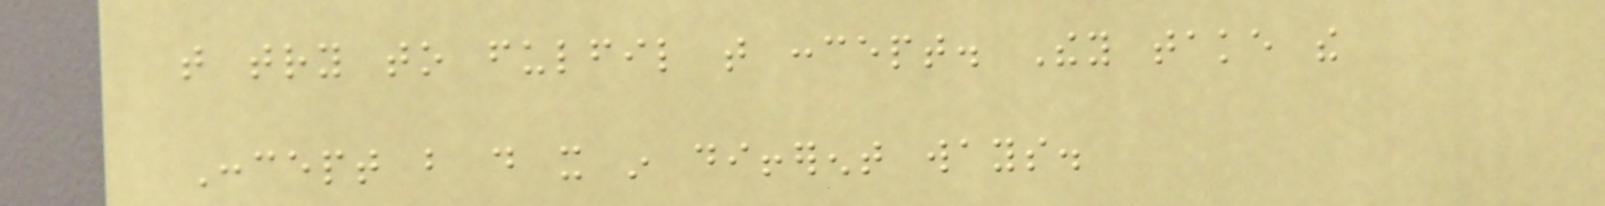that try to fulfil that concept. They take the
Concept but do it in different ways.
